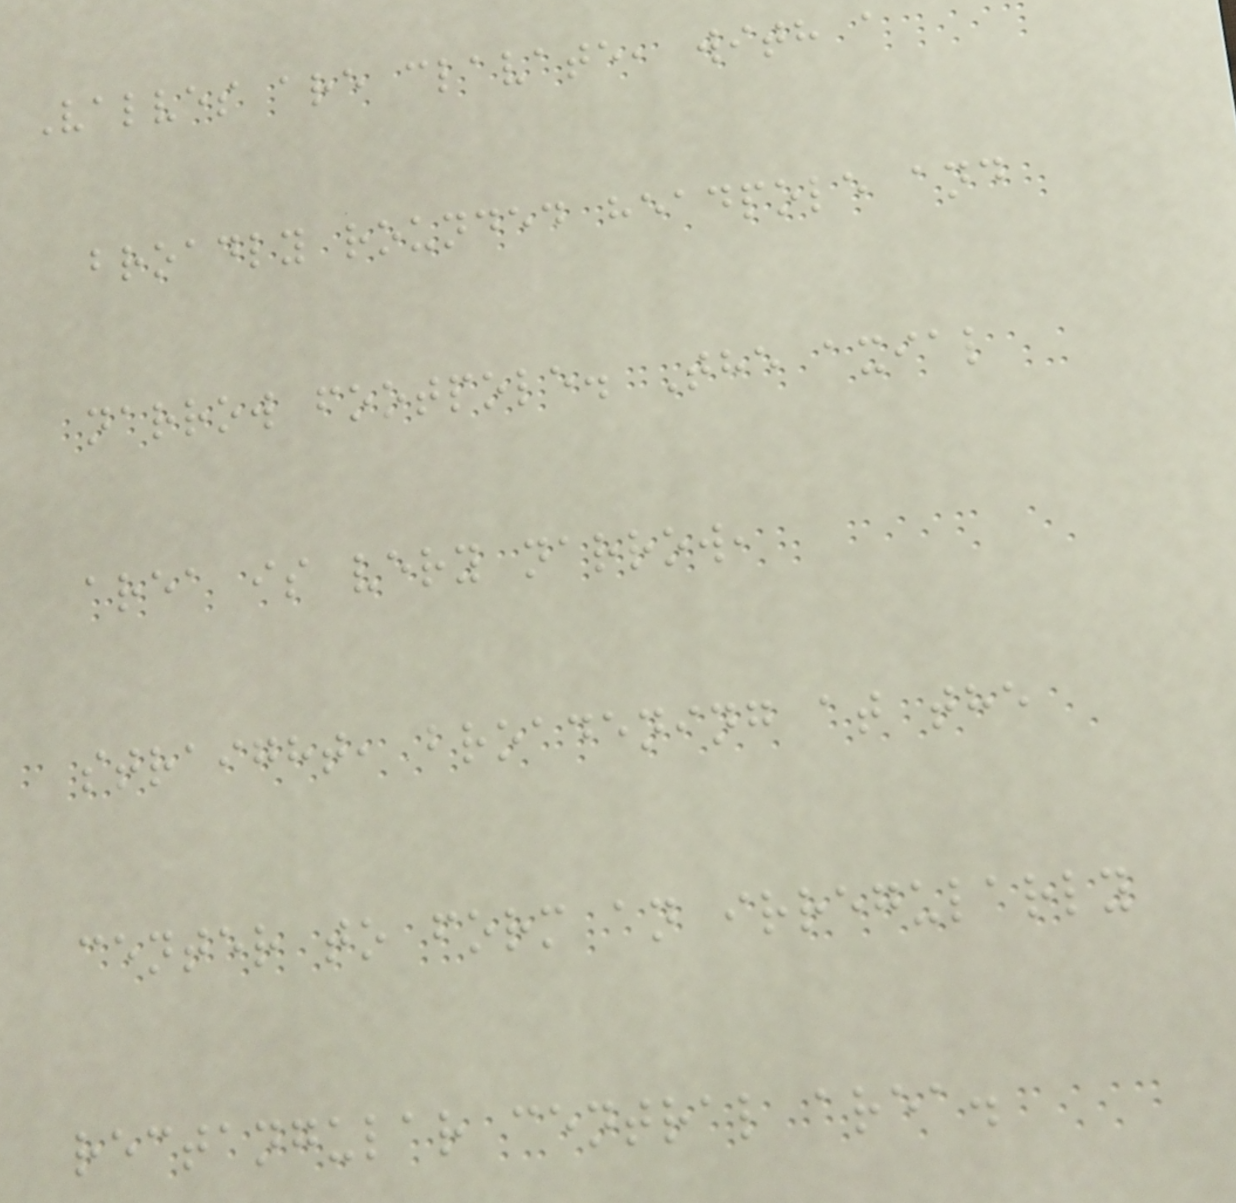Valves are clavate, with a
broadly rounded headpole and
narrow footpole. The axial
area is very narrow,
straight, broadening at the
center to form an irregularly
rectangular central area.
